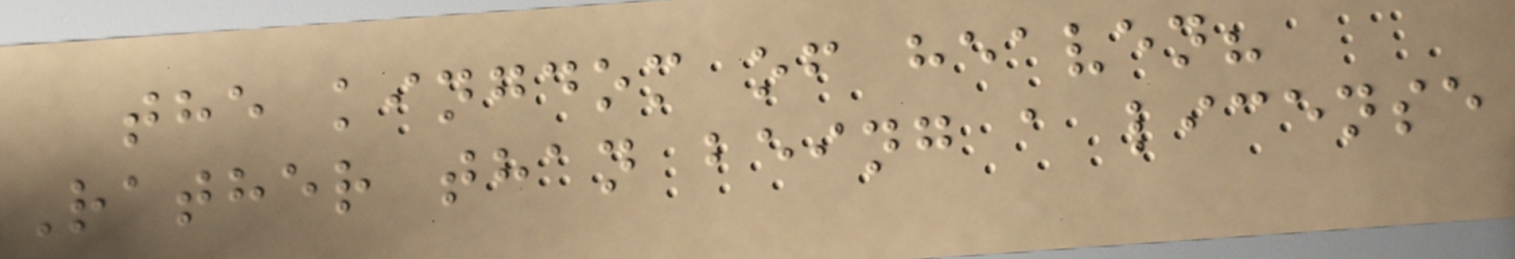the kingdom of heaven?
Rather than being a license
